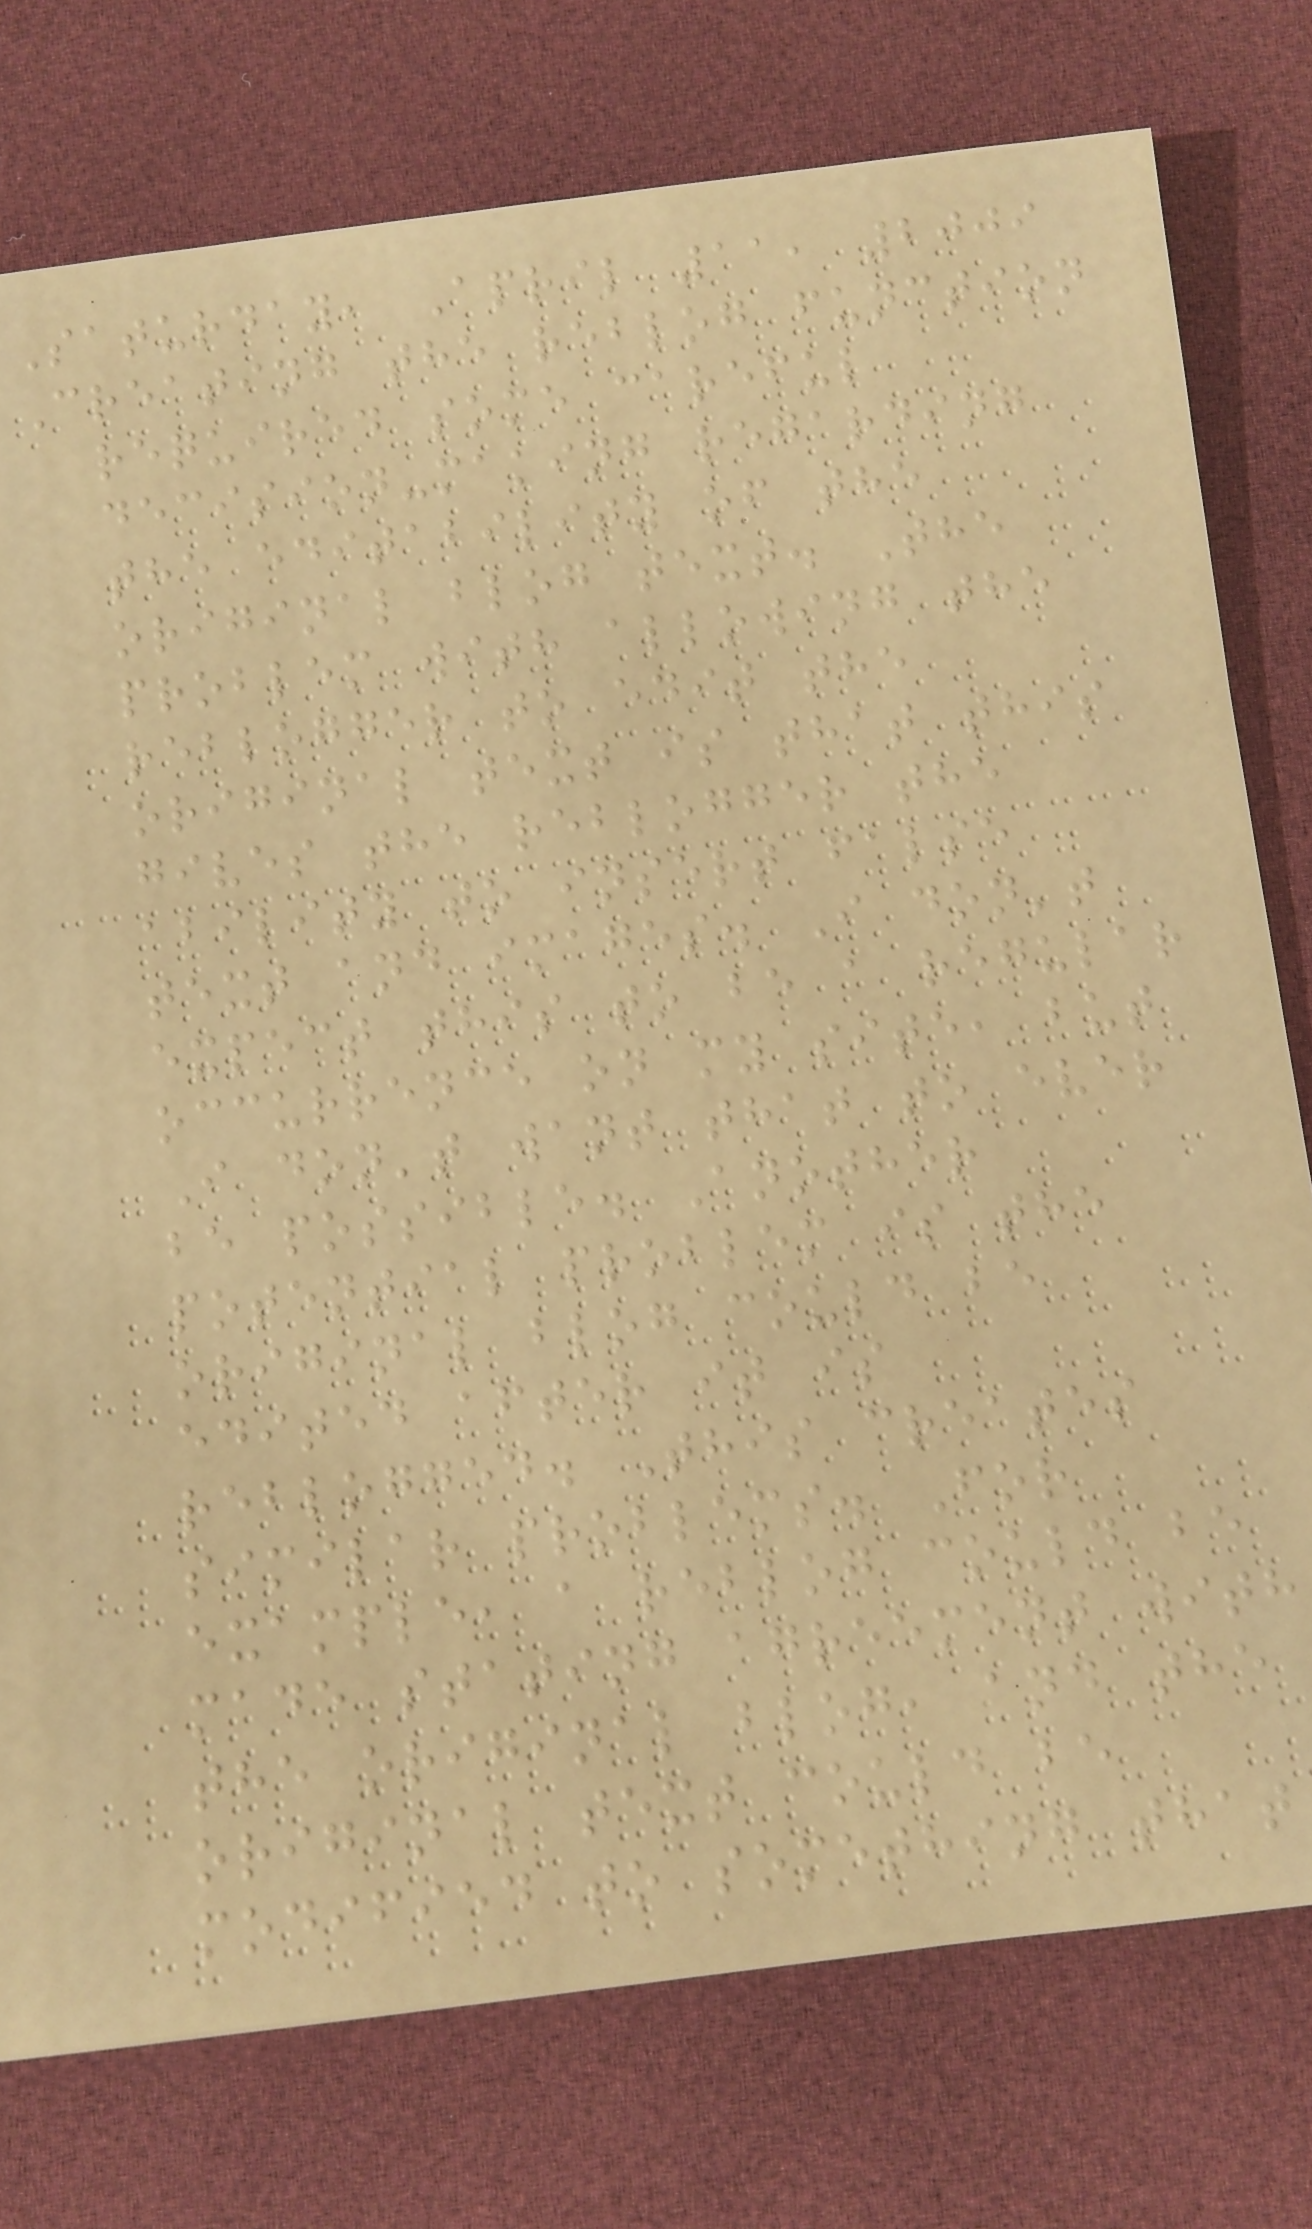Saturday, April 11, 2009
Creating the reblog function
required some careful
decision-making regarding
the editability of the
original blog text. The
problem with allowing the
reblogger to edit the
original text is that this
gives the reblogger the
ability to insert false
text and images. I don't
expect this to be a regular
occurrence on my site, but
I don't want that to ever
be possible. Another
potential problem is the
original blog could be
edited after it is
reblogged. This creates
similar problems. For
example, a reblog could be
made stating agreement with
the original blog, and the
original text could be
modified to something that
